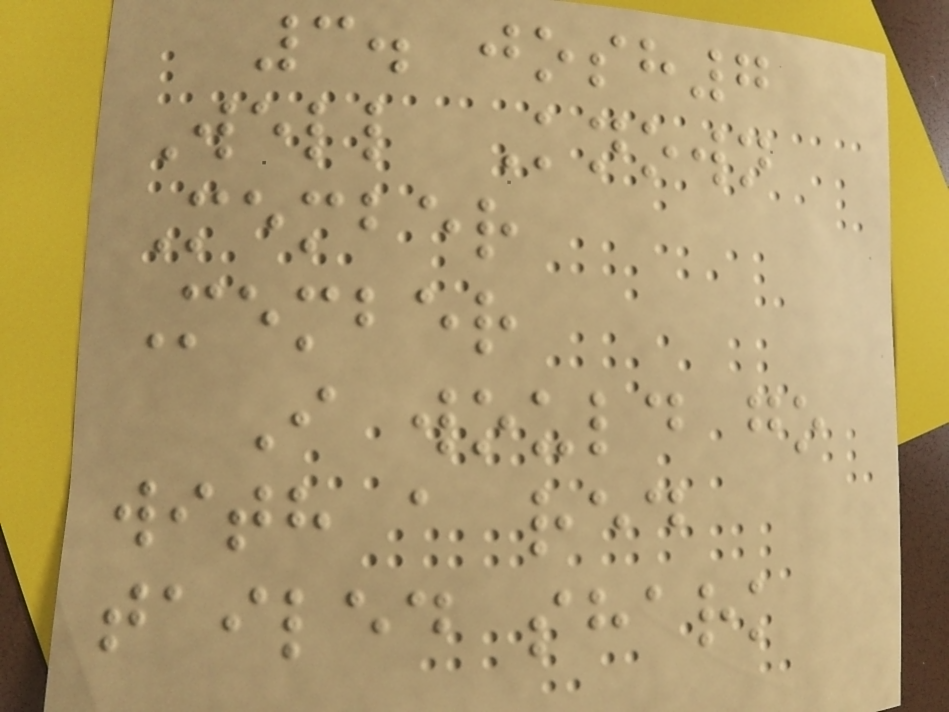3. josh7
Well Known
Member
Member
I would go
with a red
tailed shark
